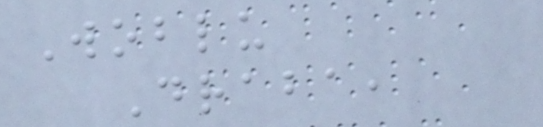Woblu
Draba,
